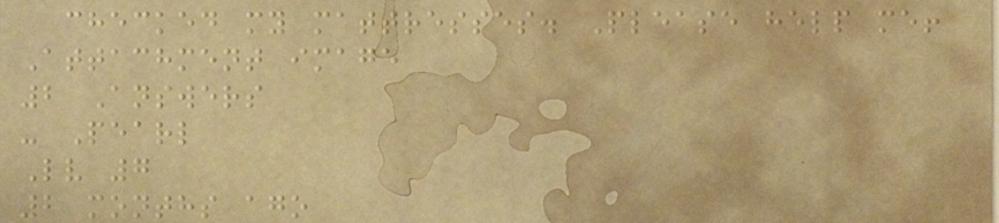checked my mattresses. Please help me!
Attachment image
2 Answers
- Pearl
Lv 7
2 months ago
